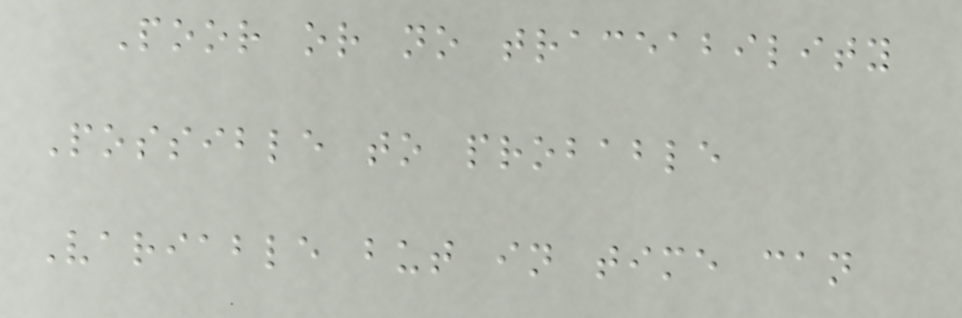Poor or no traceability
Possible to probable
Variable but in time can
